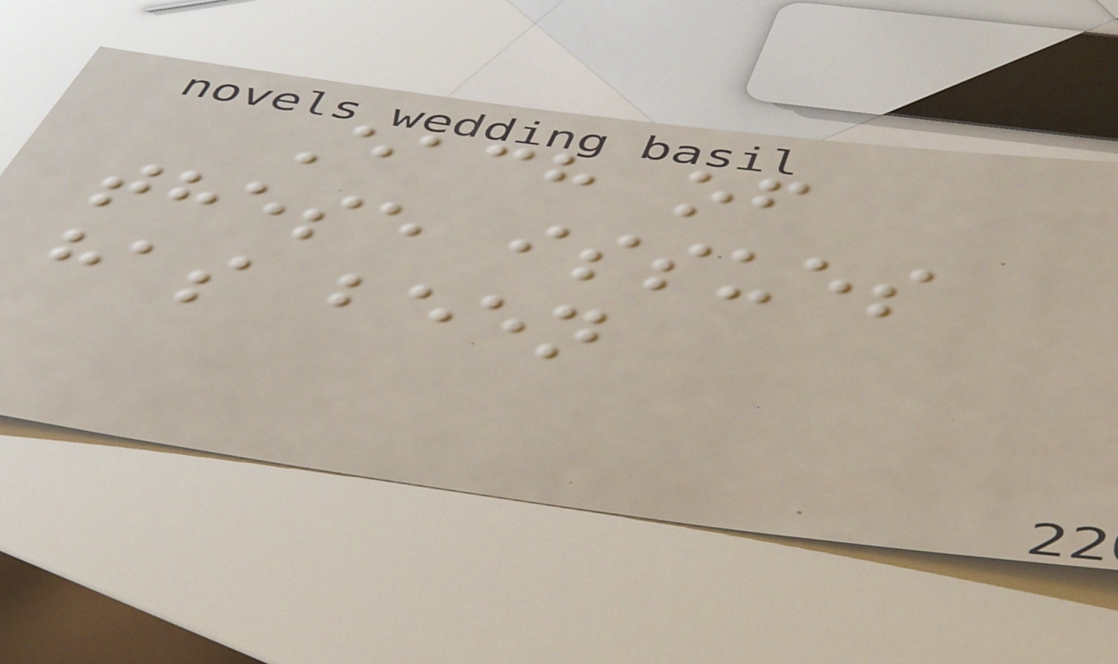Each of
these issues
has been
